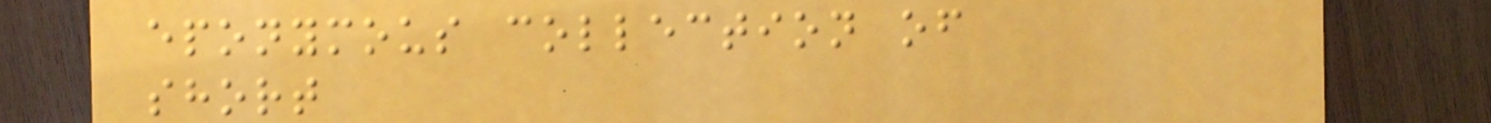eponymous collection of
short
